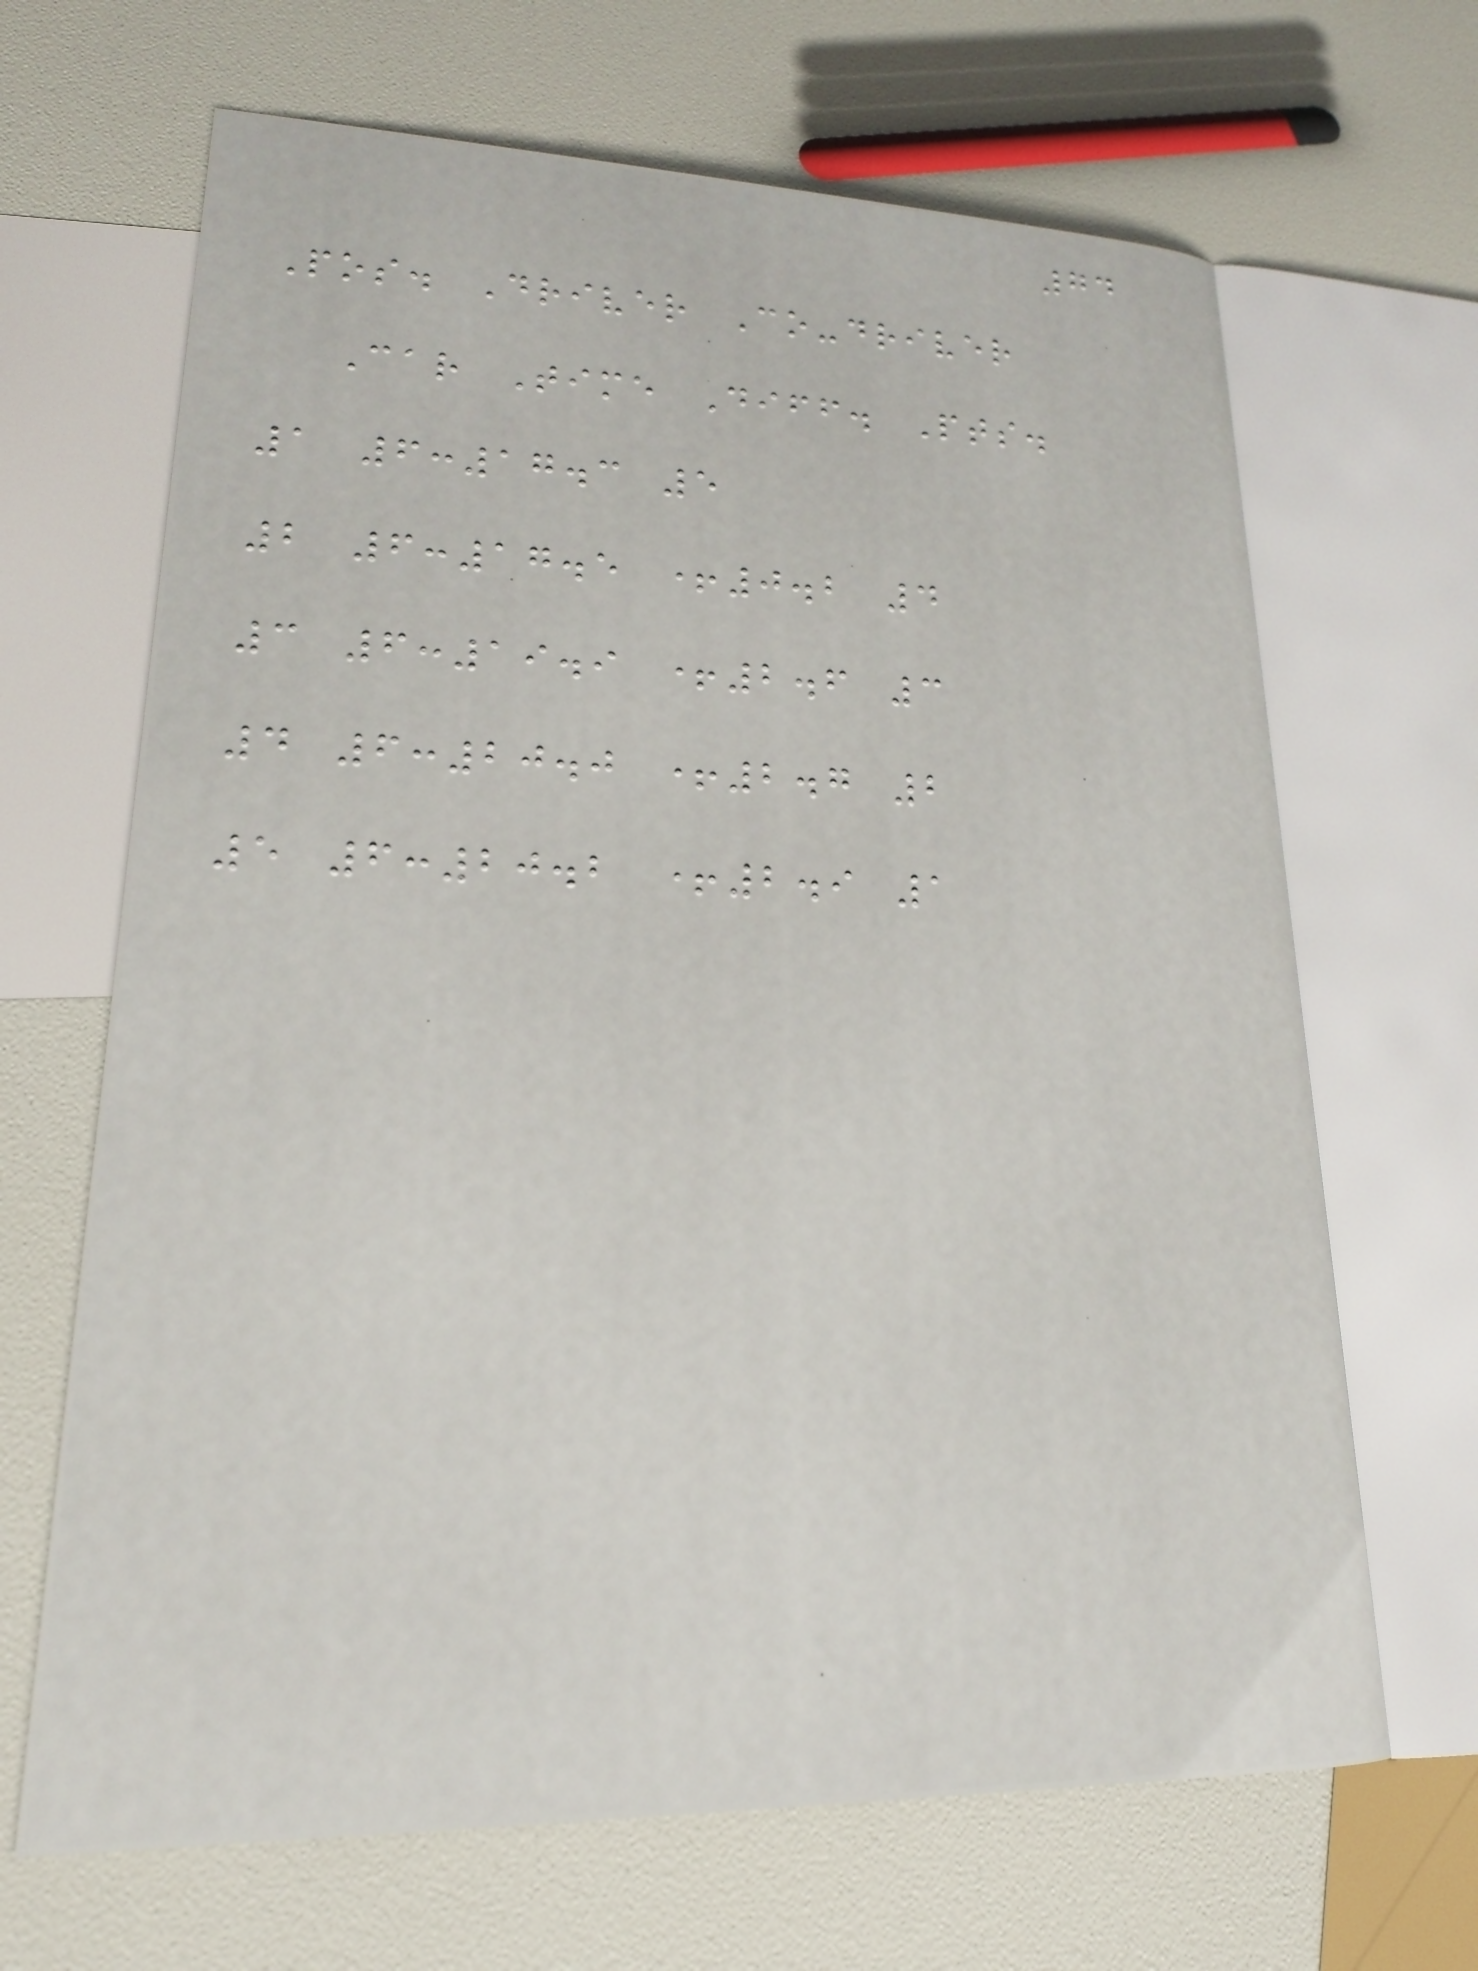74
Pos. Driver Co-driver
Car Time Diff. Pts.
1 6:17.3 5
2 6:17.5 +0.2 4
3 6:19.9 +2.6 3
4 6:20.0 +2.7 2
5 6:20.2 +2.9 1
